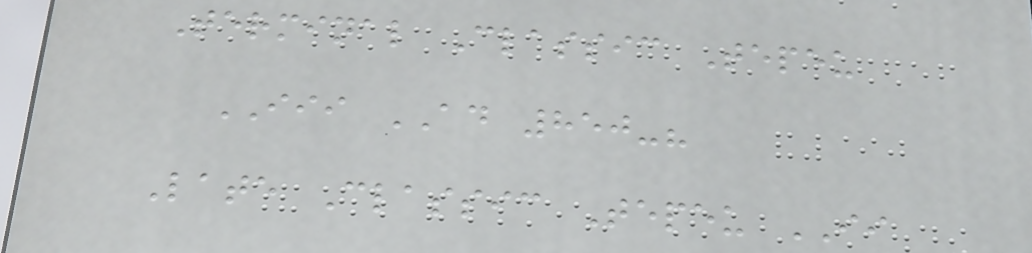Terminal Classic Tepeu
III AD 850-?
Late Classic Tepeu II
